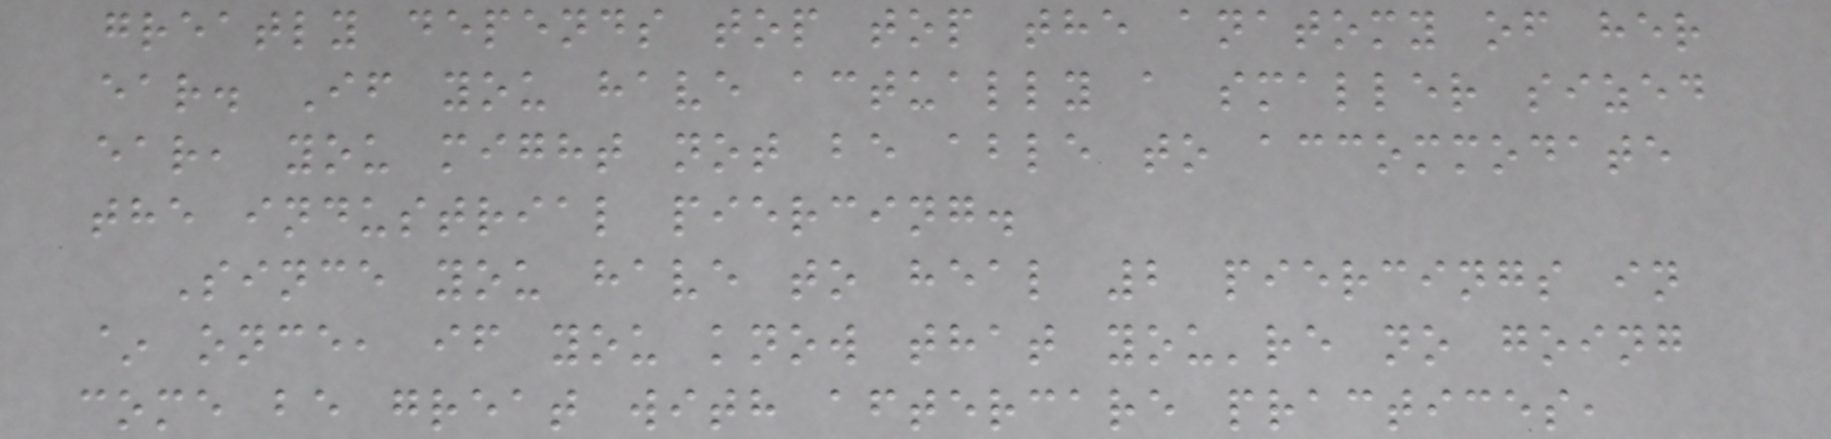greatly depends top top the anatomy of her
ear. If you have actually a smaller sized
ear, you might not be able to accommodate
the industrial piercing.
Since you have to heal 2 piercings in
~ once, if you know that you're no going
come be great with aftercare practices,
